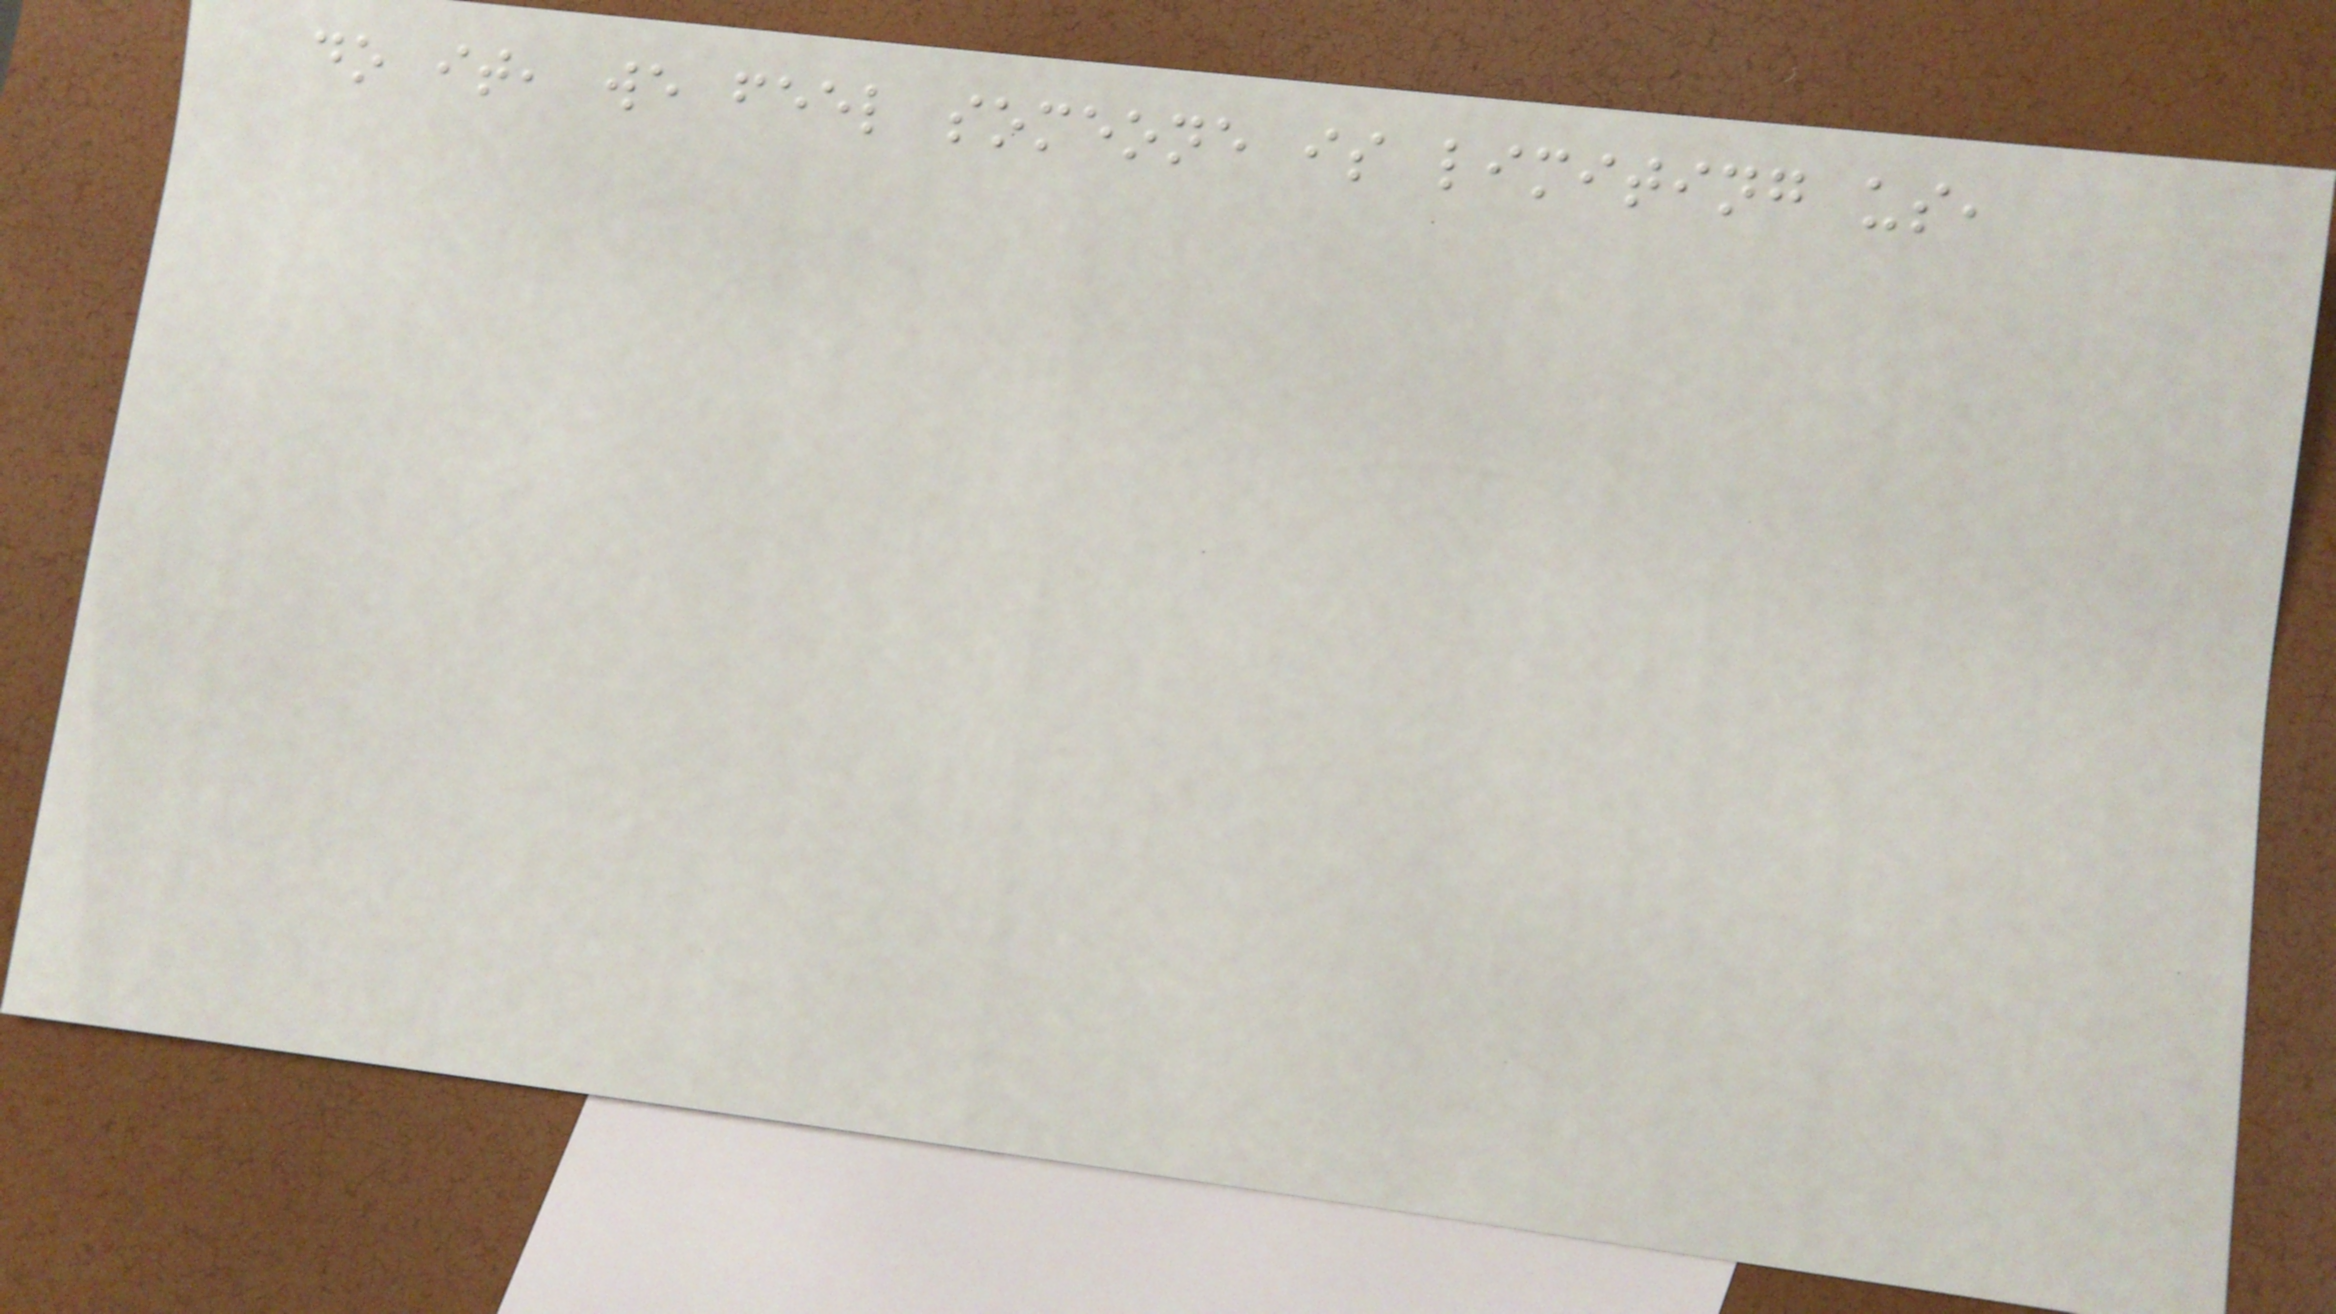do it, we feel someone is limiting us,
